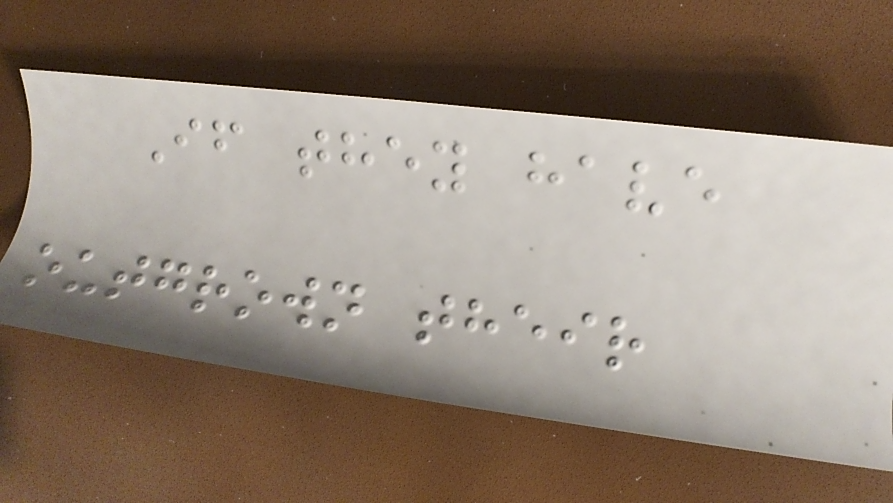If they have
outgrown their
